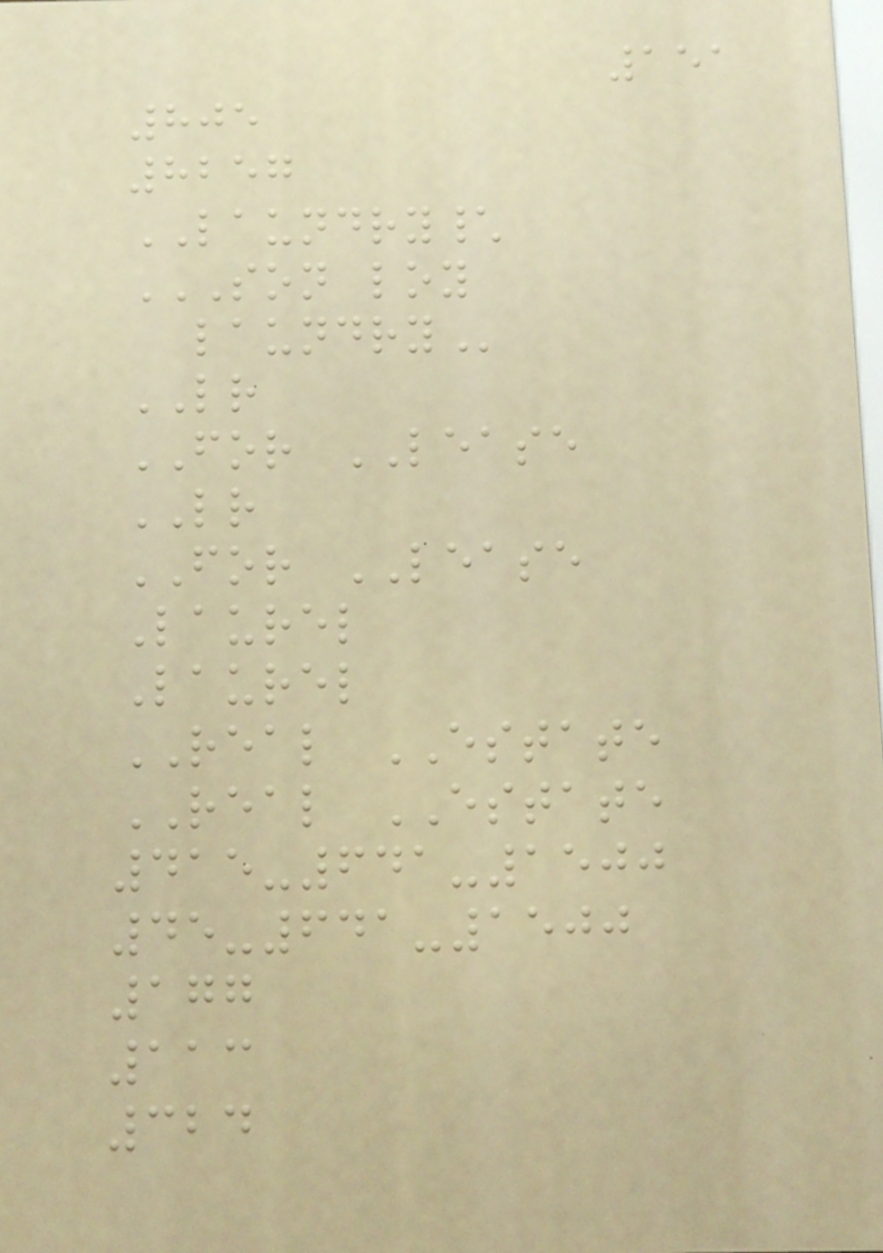151
805
8257
LAUNDRY\
SON LOY
LAUNDRY
LR
FOR LEASE
LR
FOR LEASE
Laurel
Laurel
REAL ESTATE
REAL ESTATE
415-641-1500
45-641-1500
177
113
324
